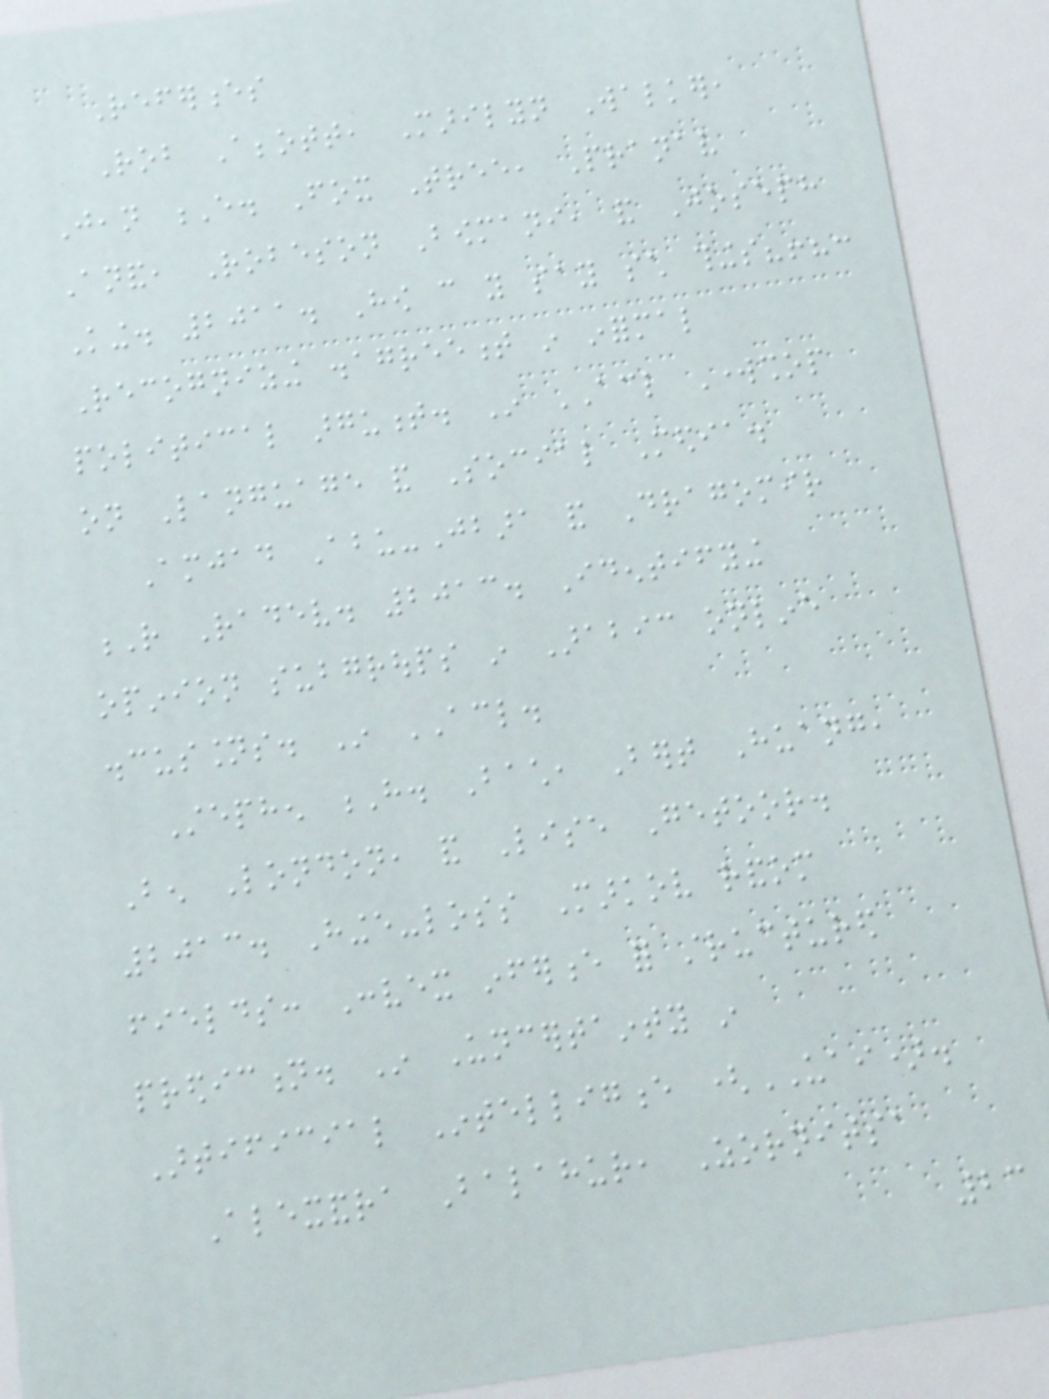References
Rob Abbott, Marilyn Walker,
Jean E. Fox Tree, Pranav
Anand, Robeson Bowmani, and Joseph
King. 2011. How can you say such things?!?:
Recognizing disagreement in informal
political argument. In ACL Workshop
on Language and Social Media.
Amjad Abu-Jbara and Dragomir
R Radev. 2013. Identifying
opinion subgroups in Arabic online
discussions. In ACL.
Stephen H. Bach, Bert Huang,
Ben London, and Lise Getoor.
2013. Hinge-loss Markov random
fields: Convex inference for structured
prediction. In Uncertainty in
Artificial Intelligence (UAI).
Alexandra Balahur, Zornitsa
23
